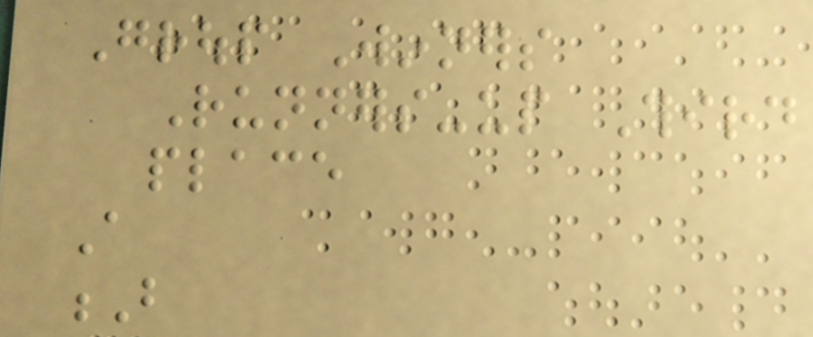Group Winners
Runners-up Third
place
A
B
